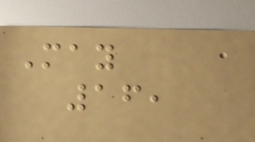May
16,
